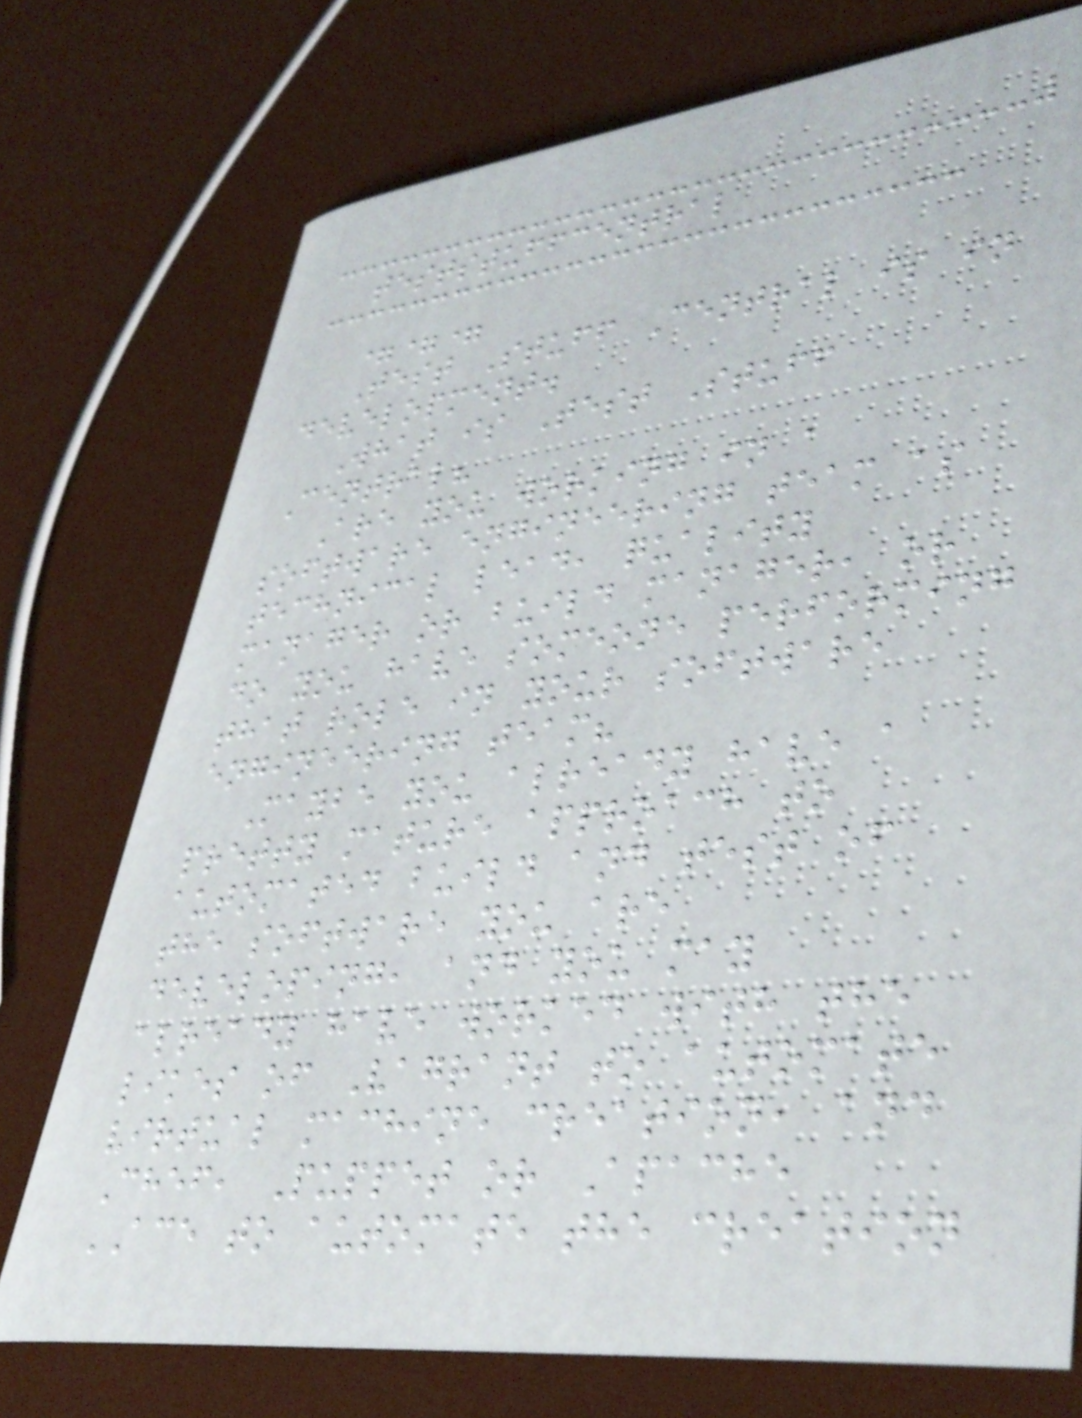teststuffcentral
===
Test Stuff Central is in
development.
What is Test Stuff
Central?
Are you working in a
software engineering team as
technical lead, quality
manager or build manager, or
do you have someone performing
that role in your software
engineering team?
Maybe you already have a
pretty mature approach to
automated build and test of
the software you are
developing, and you may
already have worked with the
likes of Vagrant to automate
virtual machine creation, and
Chef, Puppet or Apache
ACE to automate the creation
